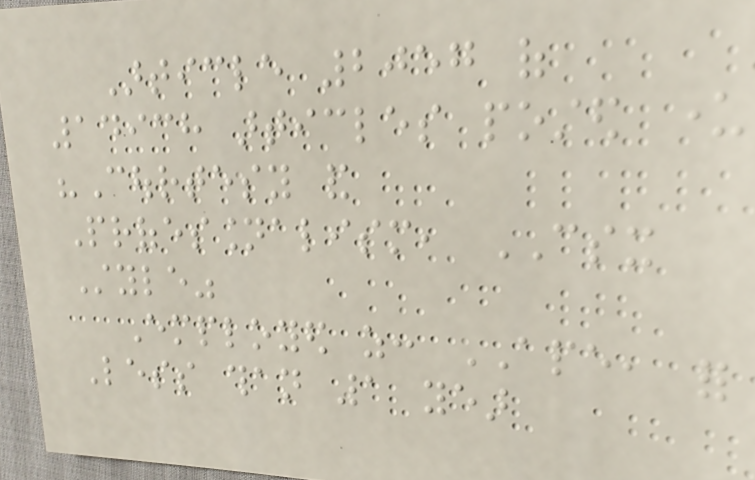Article 2057 of
14938 articles posted under
"Courtesy and
Professionalism, CSX
Style"
Employed as: APE, for
Less than 1 year
